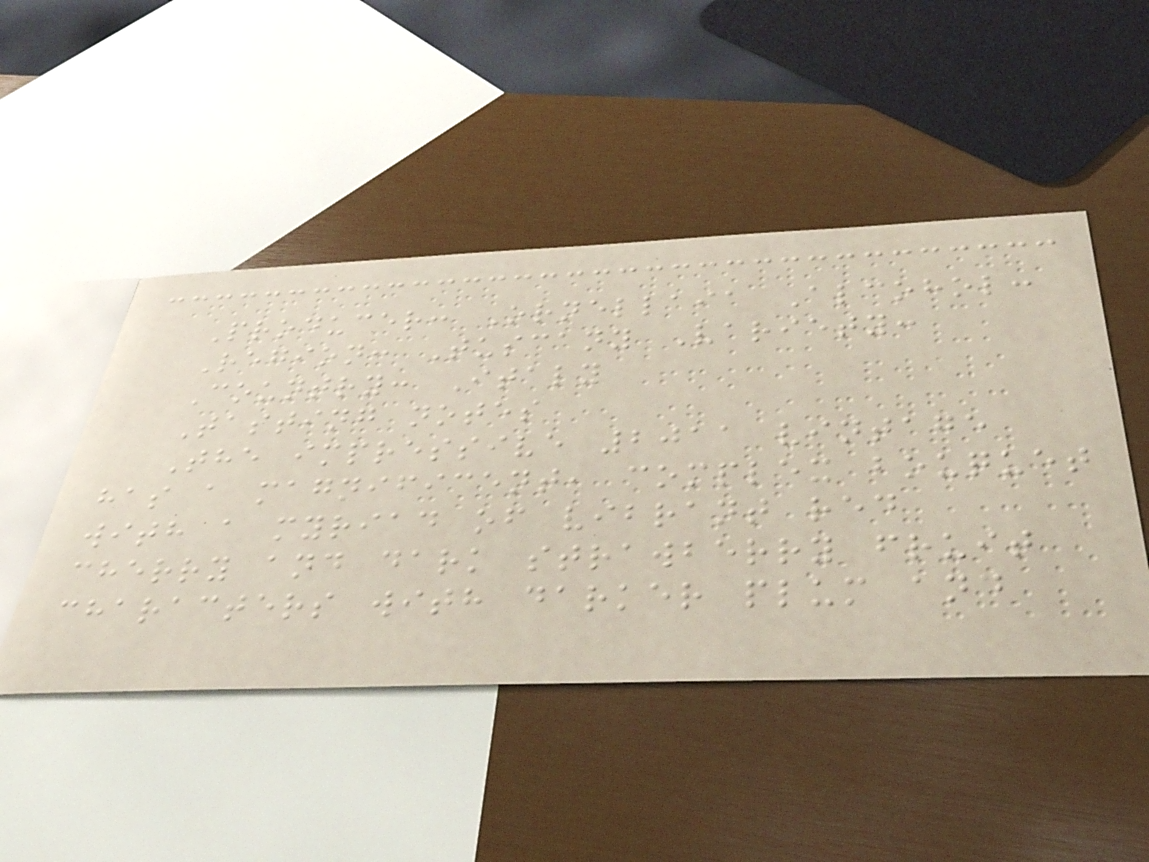Producer: Ornellaia Alcohol:
Region: Tuscany Variety:
Country: Italy
Tasting notes
The impressive 2011 vintage
has a magnificent, complex bouquet
with a myriad of vibrant red
cherry and dark strawberry fruit
characters with darker plum and
